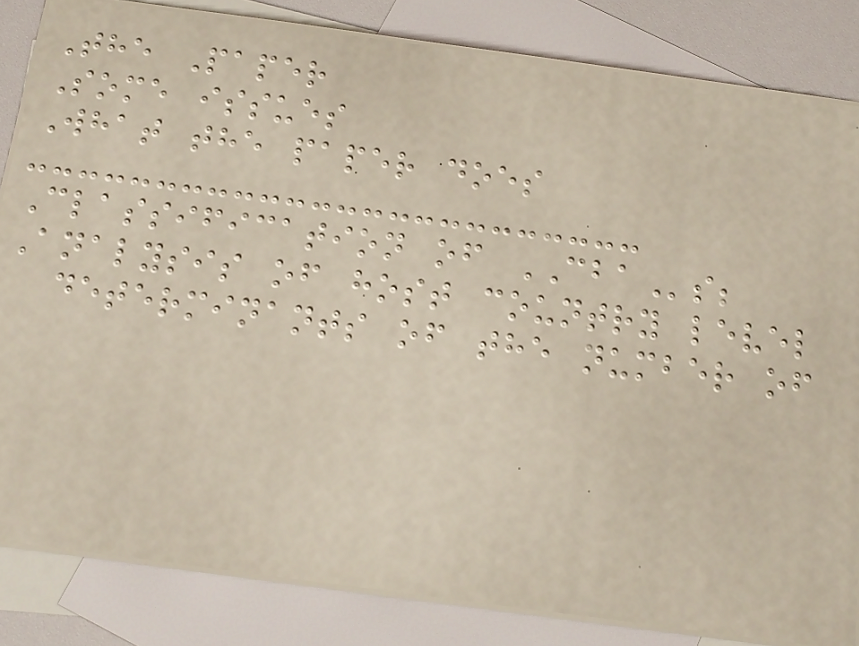The Paper
Some issues
What the paper does
Classification of CBAs;
Analysis of host country level
determinants of the number of
